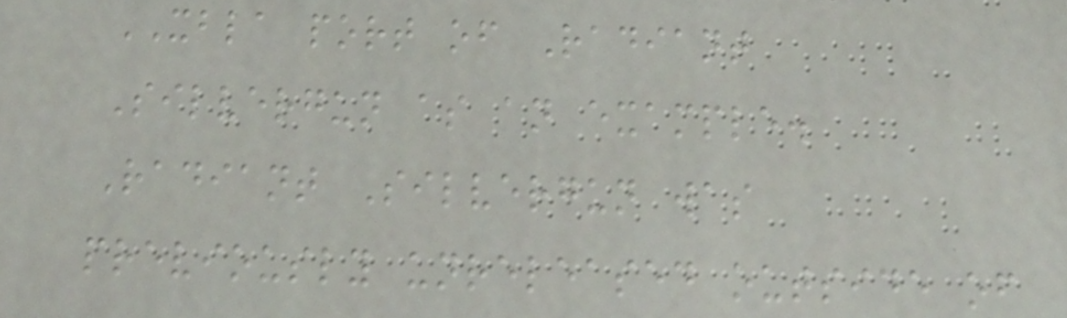XBLA port of Radiant
Silvergun as an example.
Radiant Silvergun was
previously unreleased outside of
